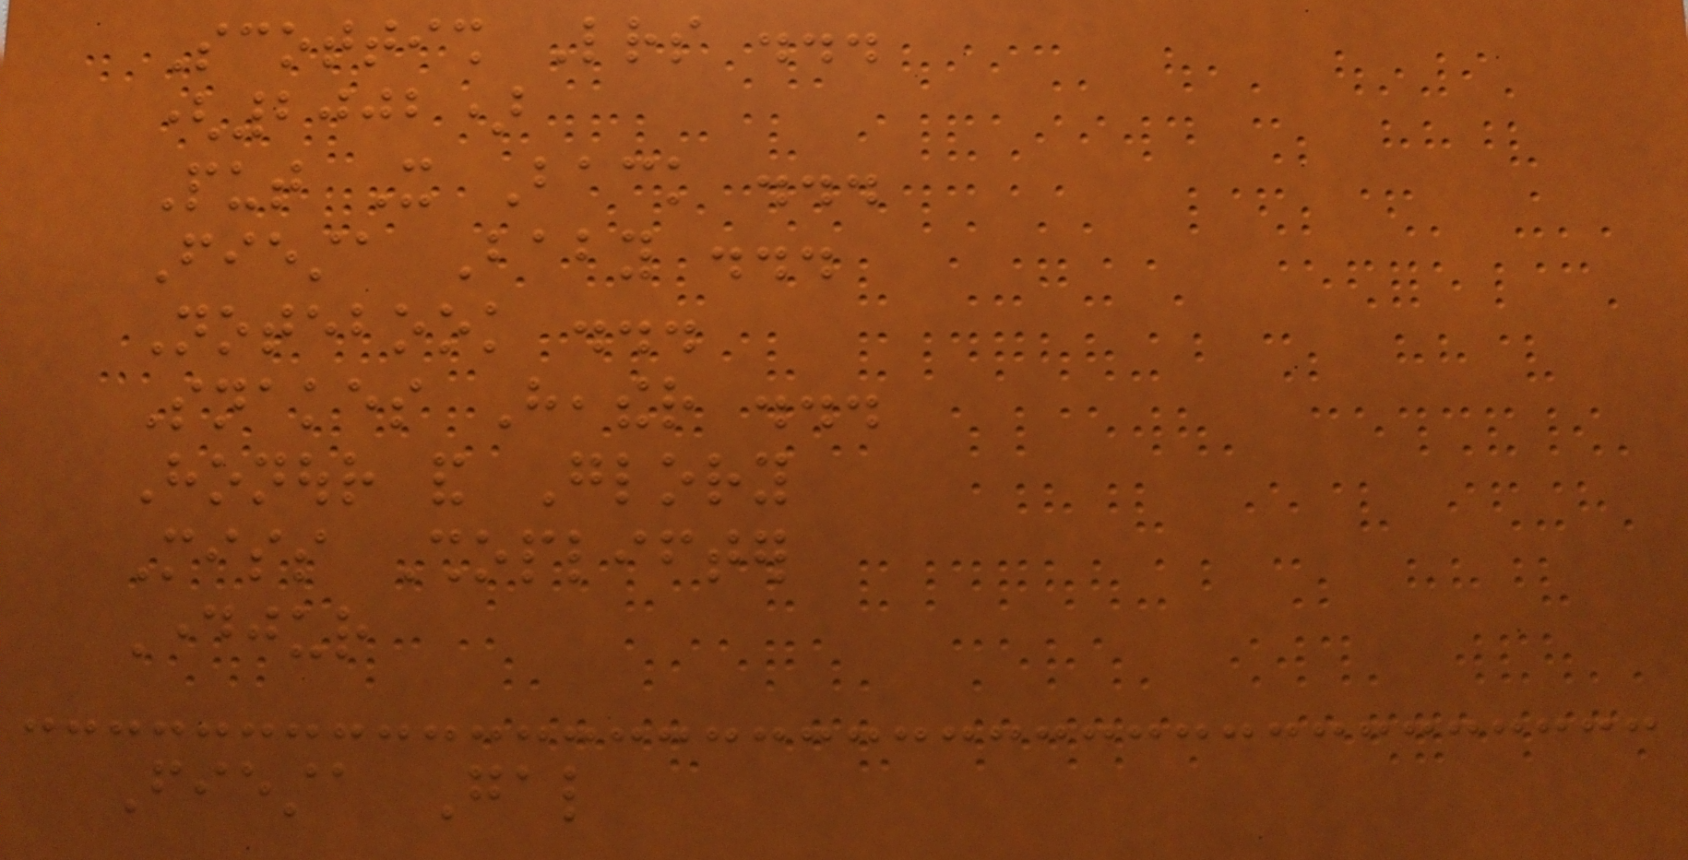Scottish Letters ...
(2002)
Put It Back ...
Fiesta Baby ...
Notebook ...
Snakes Heather ...
Honour and Glory
Miss Shoplifter
Dayjur
Fiesta Gal
